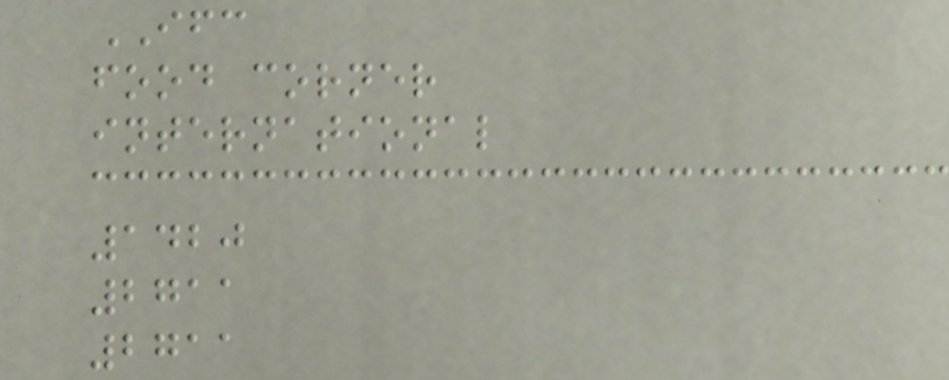IFC
food corner
international
1420
2711
2711
